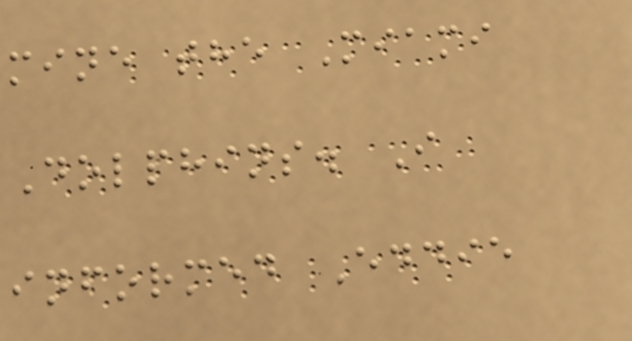mine the Miami
Dolphins. I
informed Eddie
